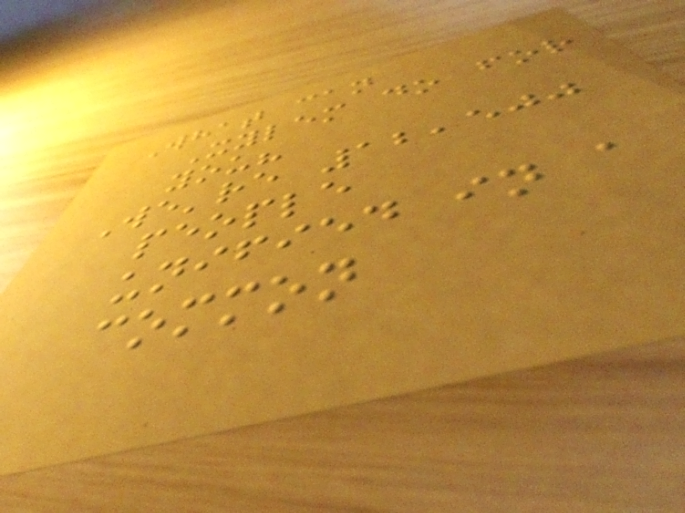What can
Xylem do for
you?
We're 12,500
people
unified in a
common
